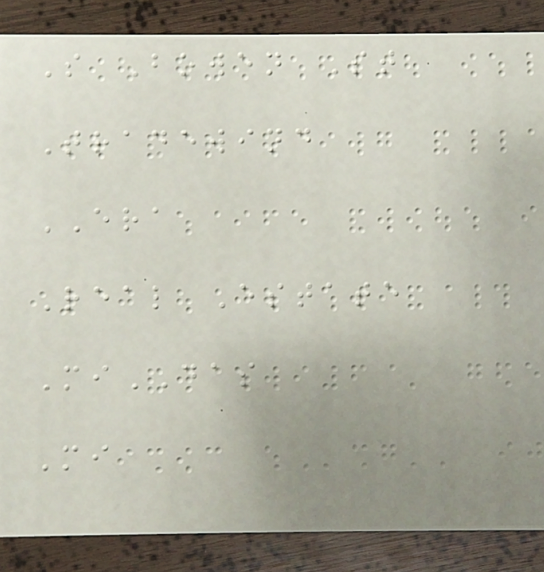S Bowen St
Tradewind
ERA
Real Estate
MiDAS
Mi
